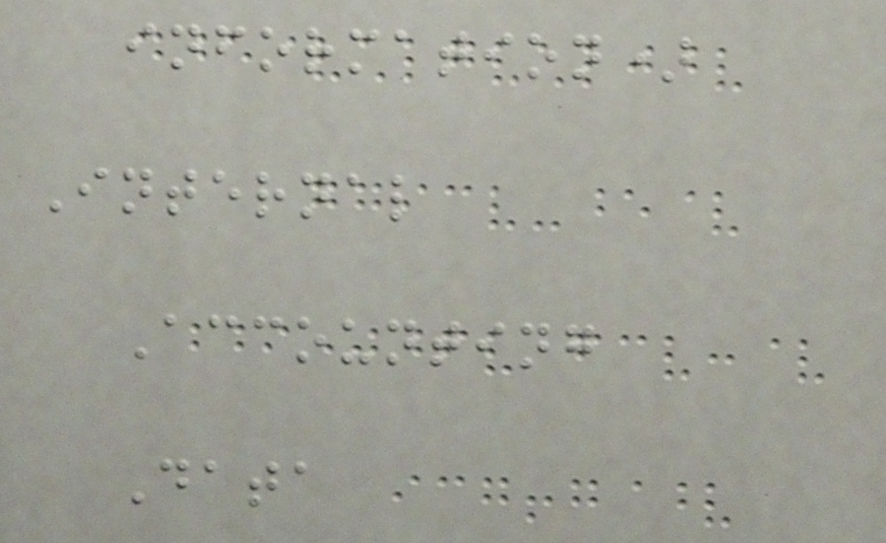information)
Internal
Accounting
Data
